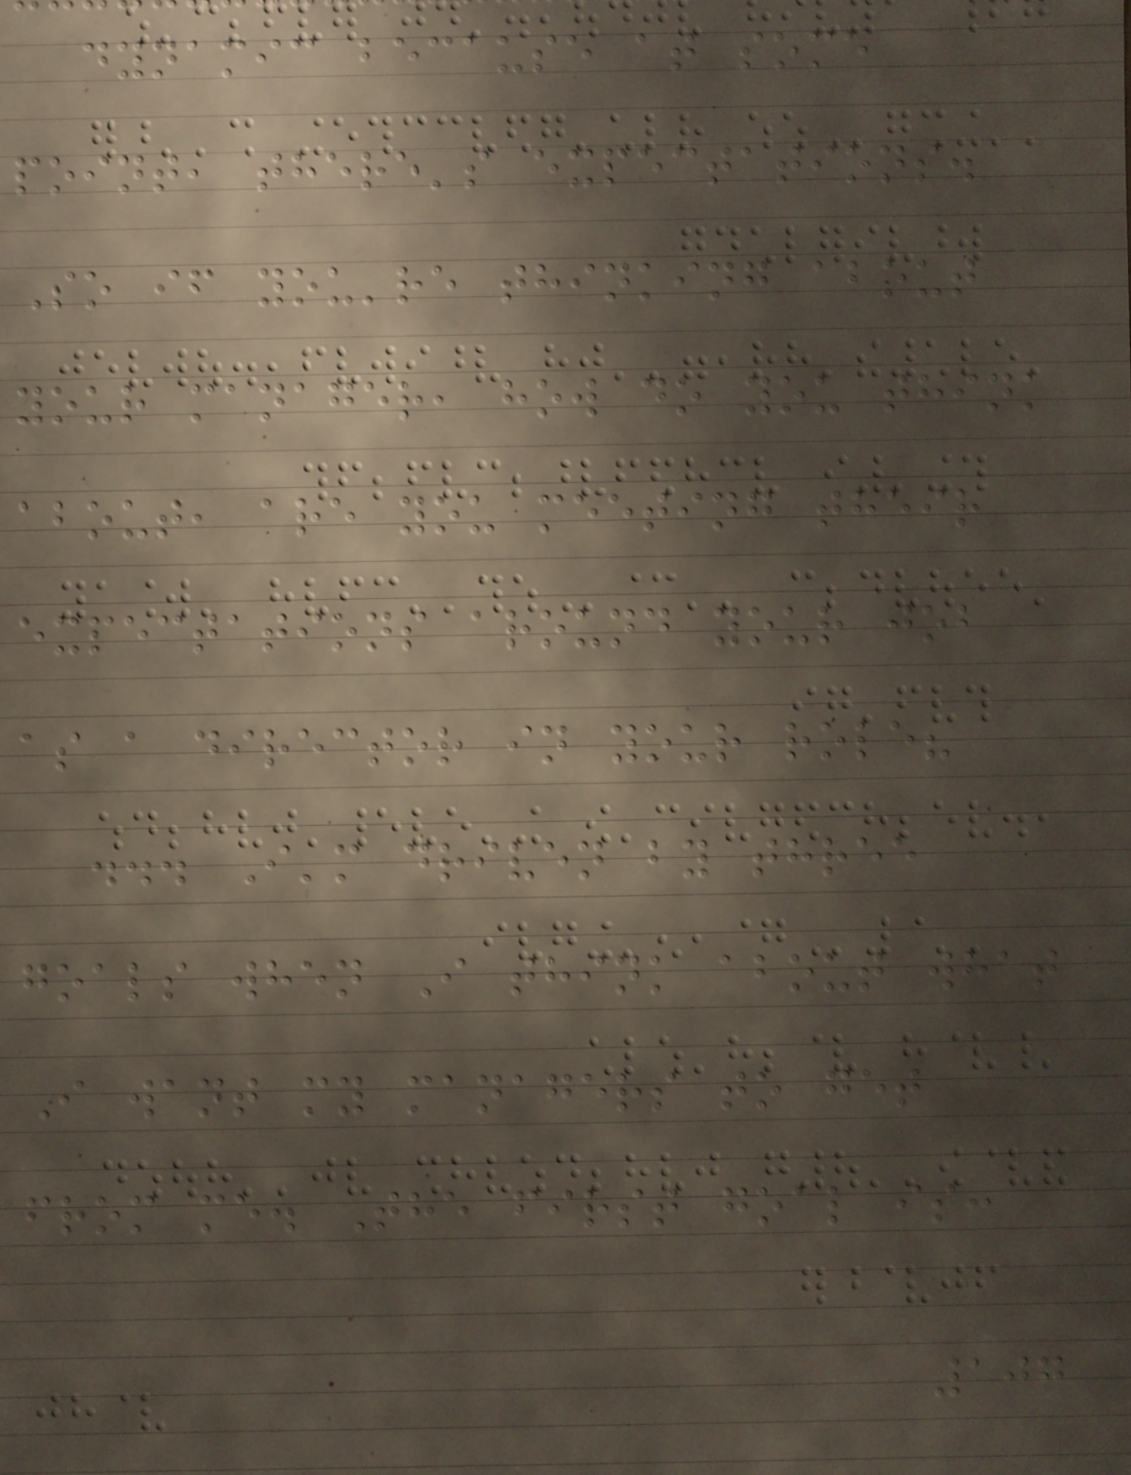dynamic because at some
point, there's expectations.
So if you're thinking about
your manager, how do you think
about, are you meeting their
expectations around your job
as a director in your role?
... I'm driven by three
goals when I think about what
I want my managers to get
from me. The first goal is:
107
